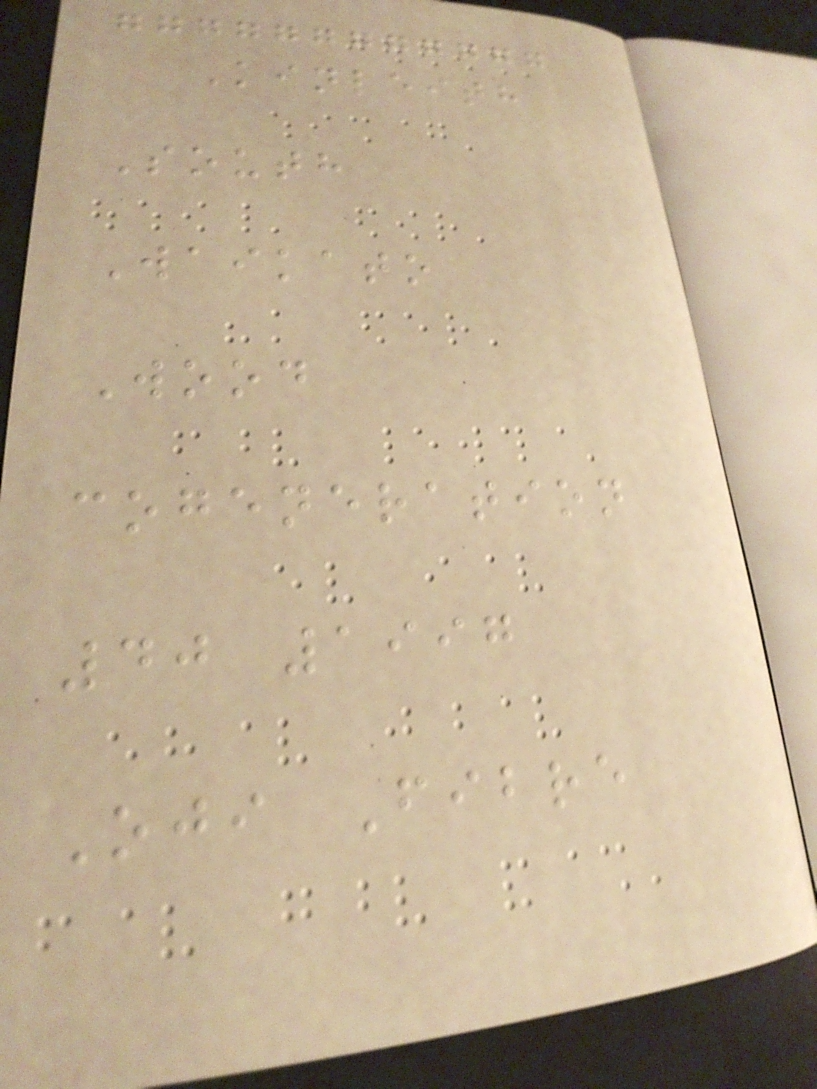Kinleith
South
Waikato
Wood
cogeneration
40 1997
Oji Fibre
